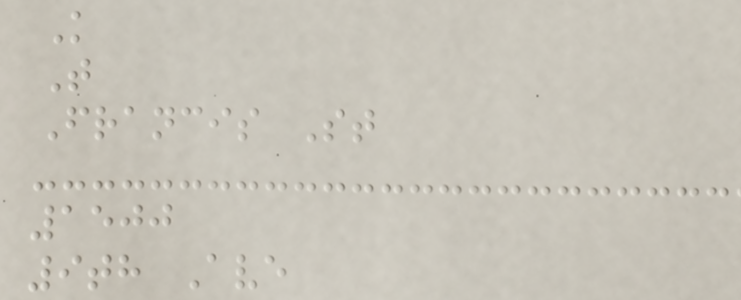K
T
Francis St
1500
9th Ave
